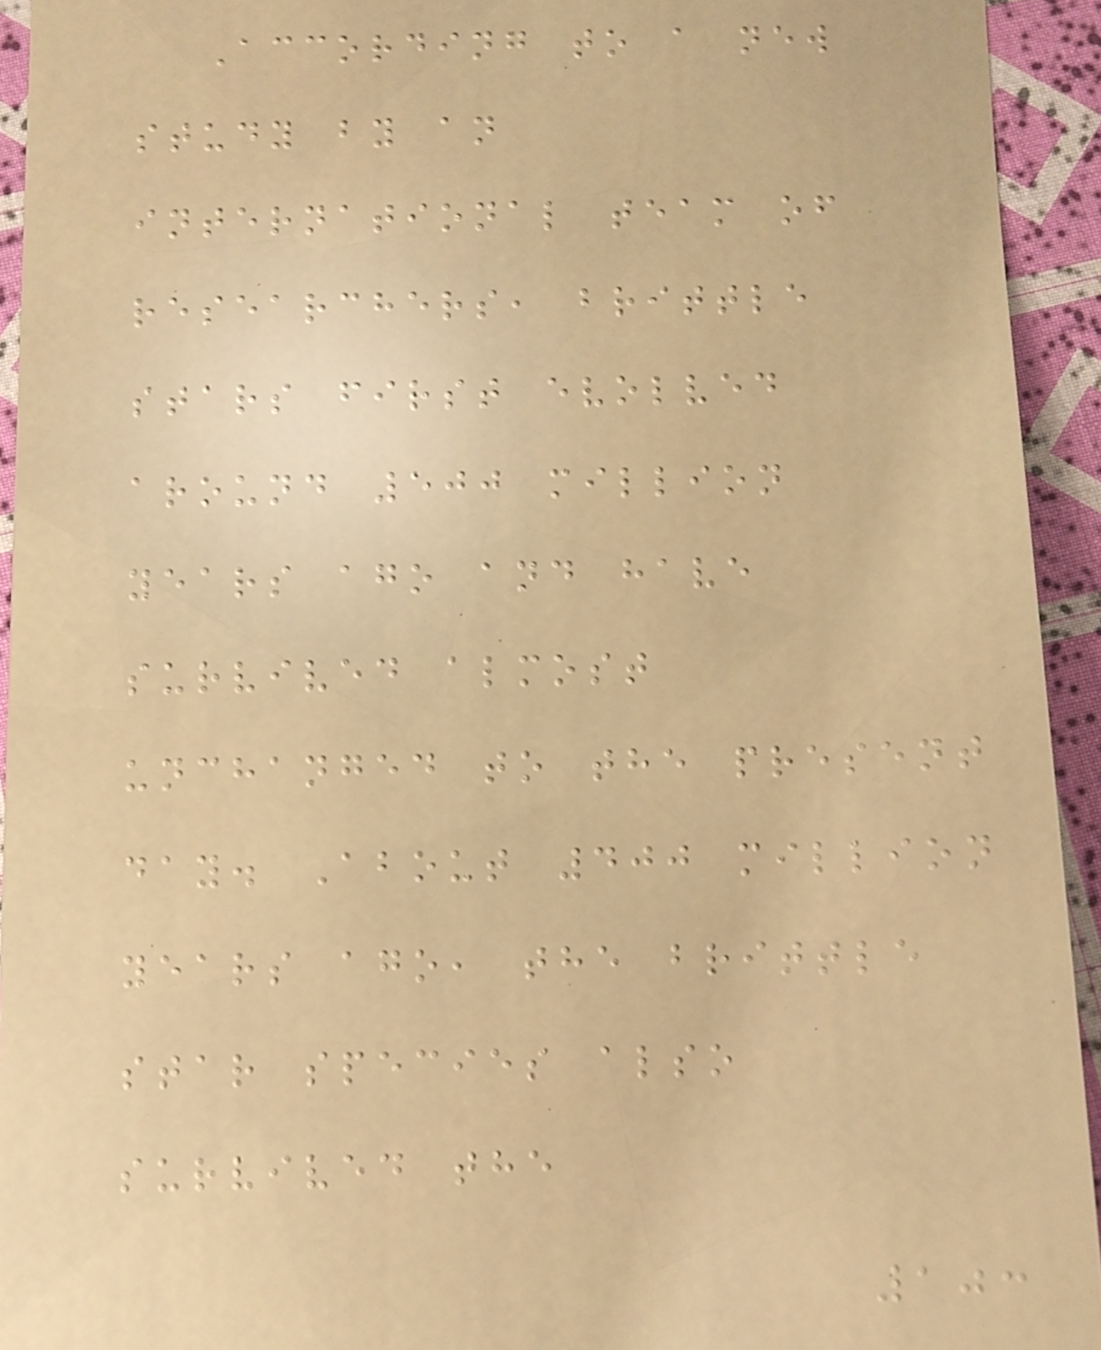According to a new
study by an
international team of
researchers, brittle
stars first evolved
around 500 million
years ago and have
survived almost
unchanged to the present
day. About 400 million
years ago, the brittle
star species also
survived the
103
